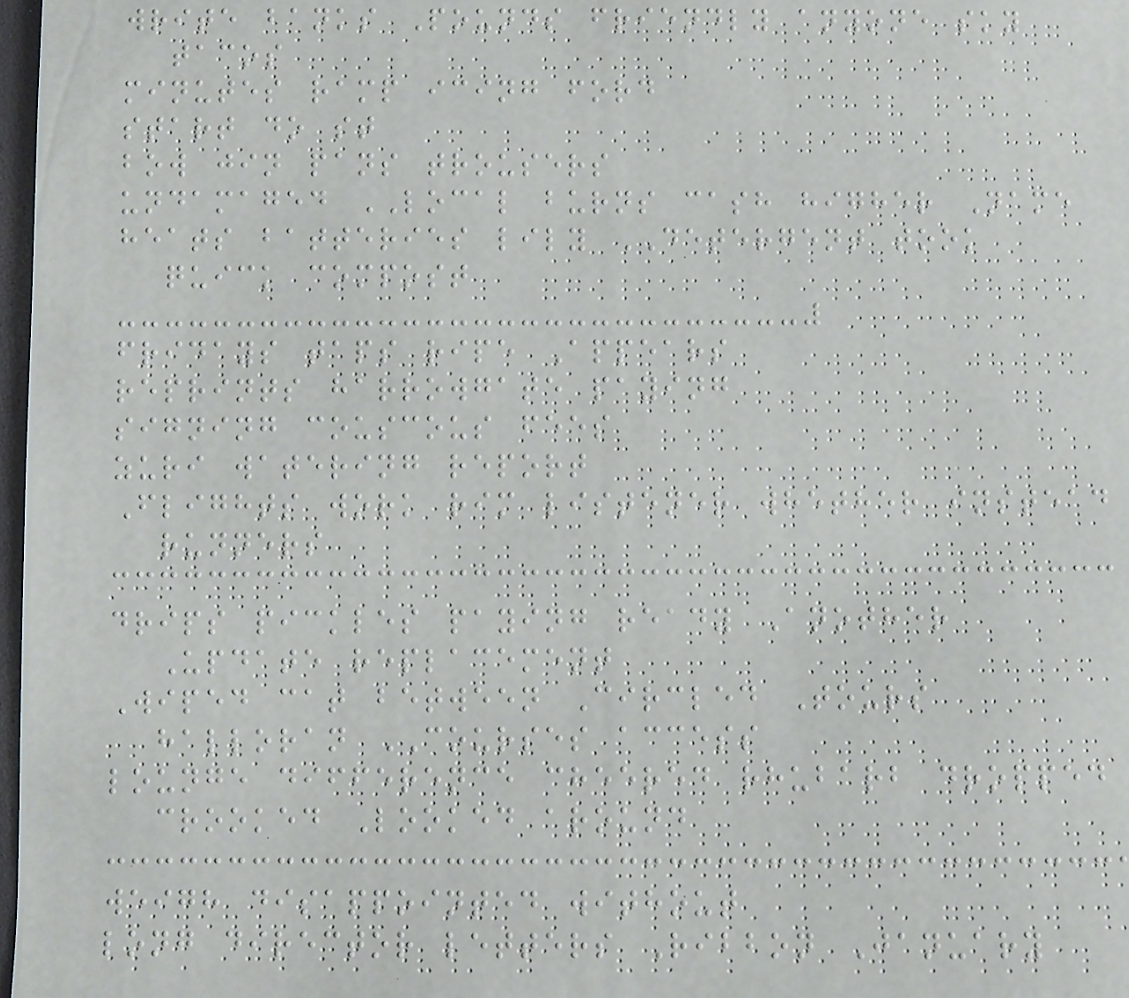write banks Pounds friendly anyone sky
tacos
minutes ramp icing ford
start do st
bow jin pans trousers
undamaged LOCAL burns cash higher Name
heats batteries lily DETERGENT took
quick compost
fridays taps ripe Appears
reprints harrowgate paying
signing couscous fees
zuri watering report
Flights work rim listener whether instead
runners
drips pickles paying ready Another
Update replacement
Wiped cat between Circled Tours
halloran COURSES access
lounge difference cheered rhubarb dropped
crooked Looked around
weigh disappointed without
long director letters Ribbon January
